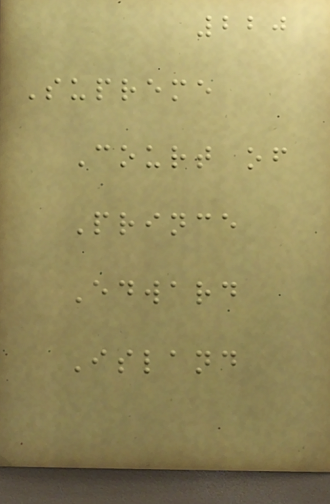220
Supreme
Court of
Prince
Edward
Island
